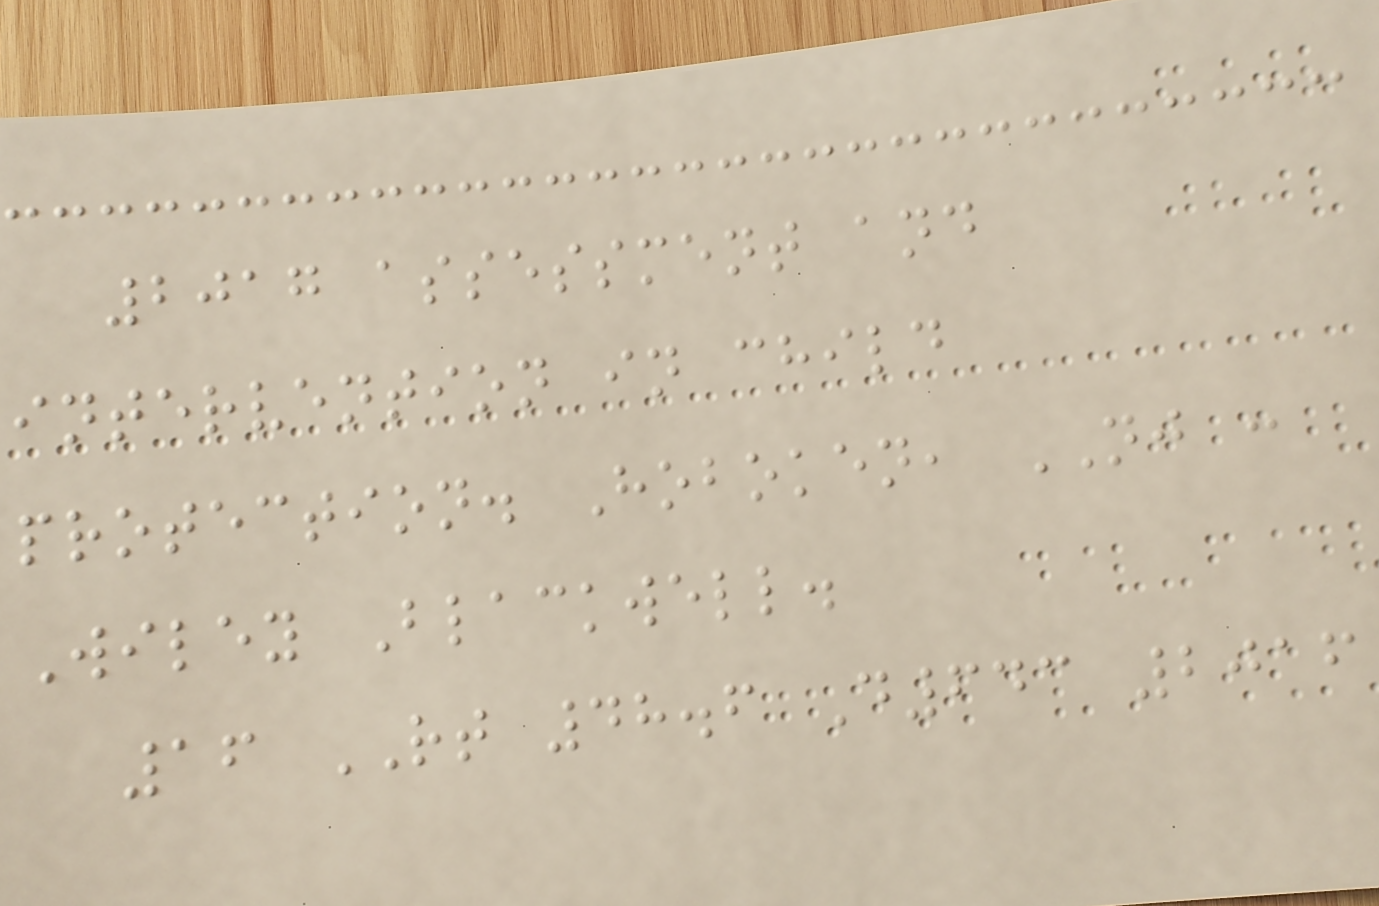2017 assessment and
intervention in child
protection. Hoboken, NJ :
Wiley Blackwell.
16 RT 48.6 D643 2016
